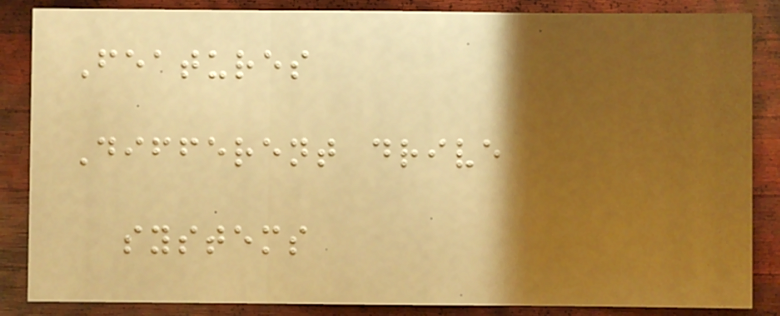Features
Different drive
systems
